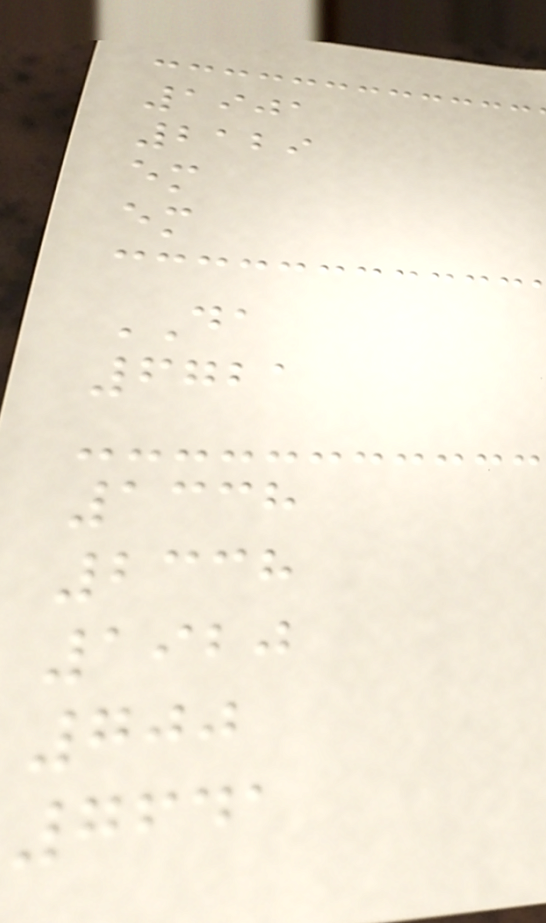1901
2129
em
em
DA
6721
1338
2338
1920
700
7641
